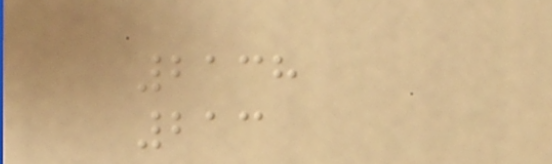2138
213
